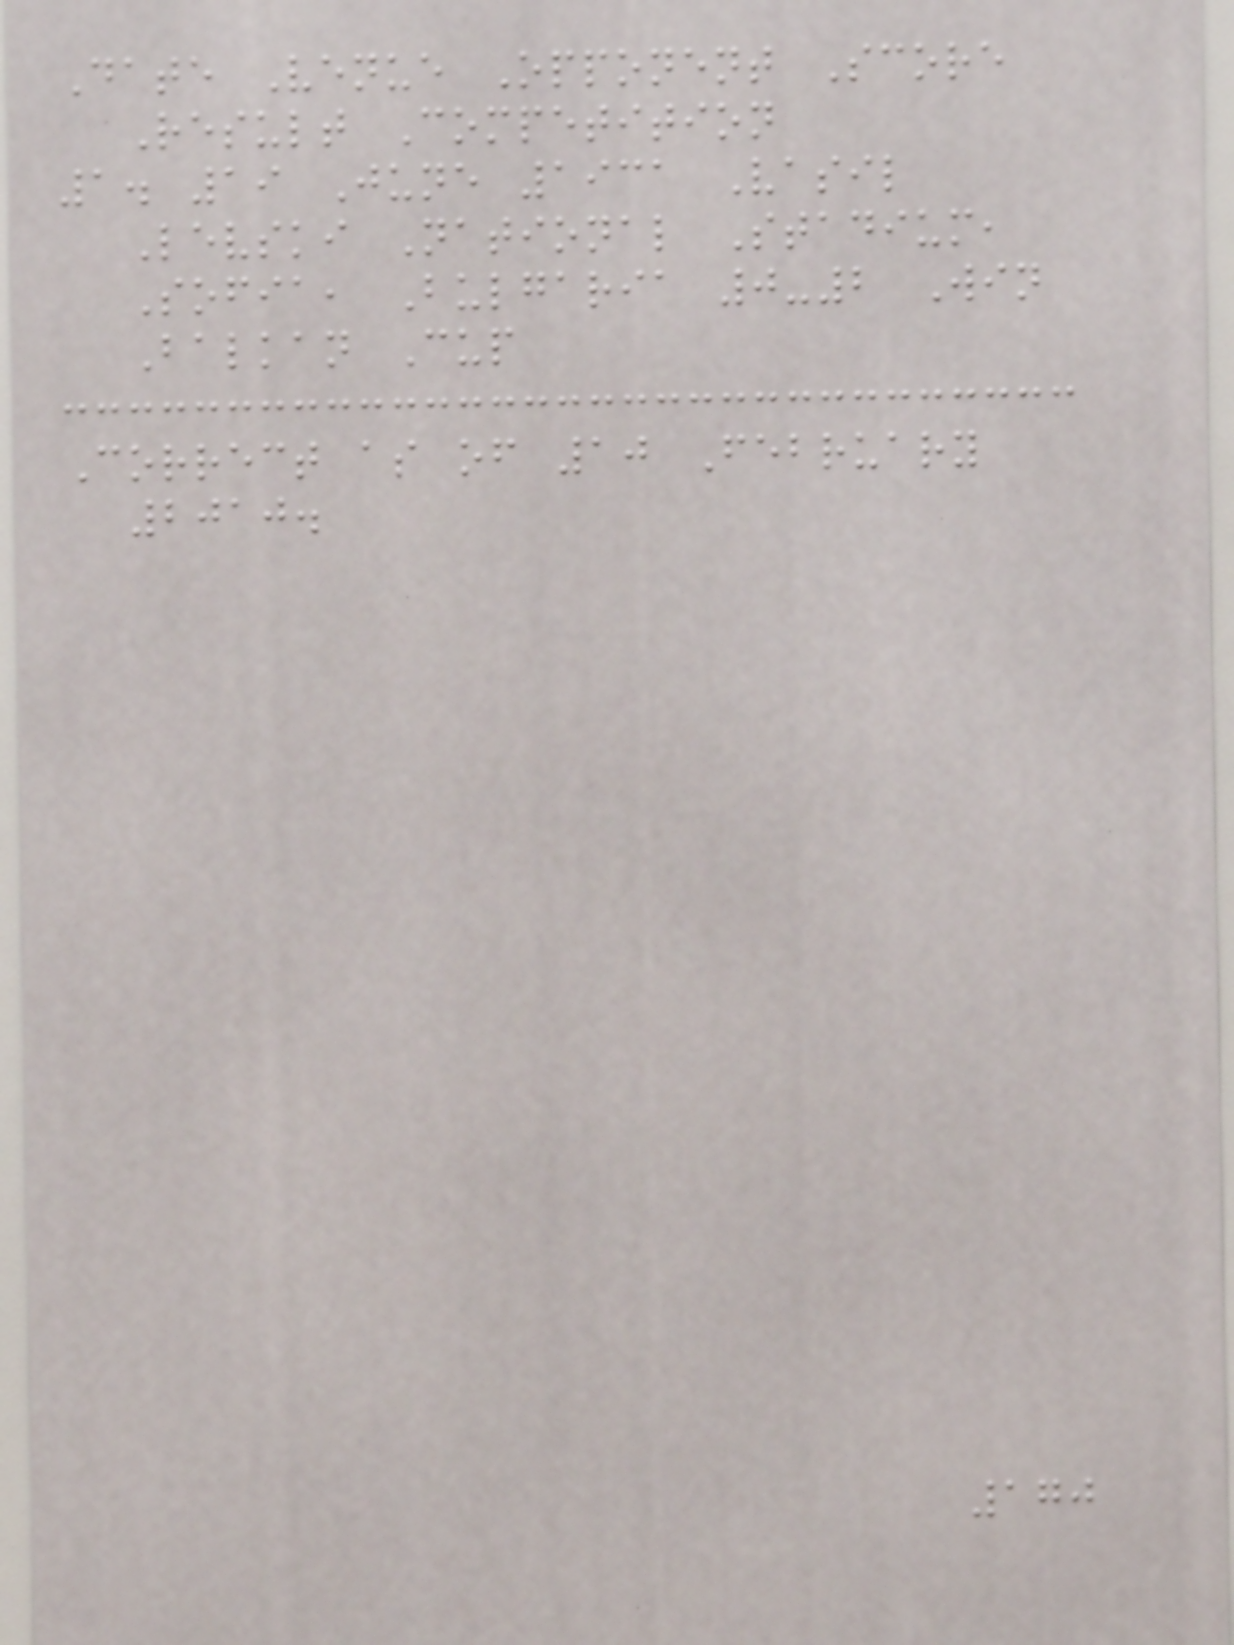Date Venue Opponent Score
Result Competition
1. 19 June 1931 Vasil
Levski National Stadium,
Sofia, Bulgaria 0-2 Win
Balkan Cup
Correct as of 10 February
2010.
170
